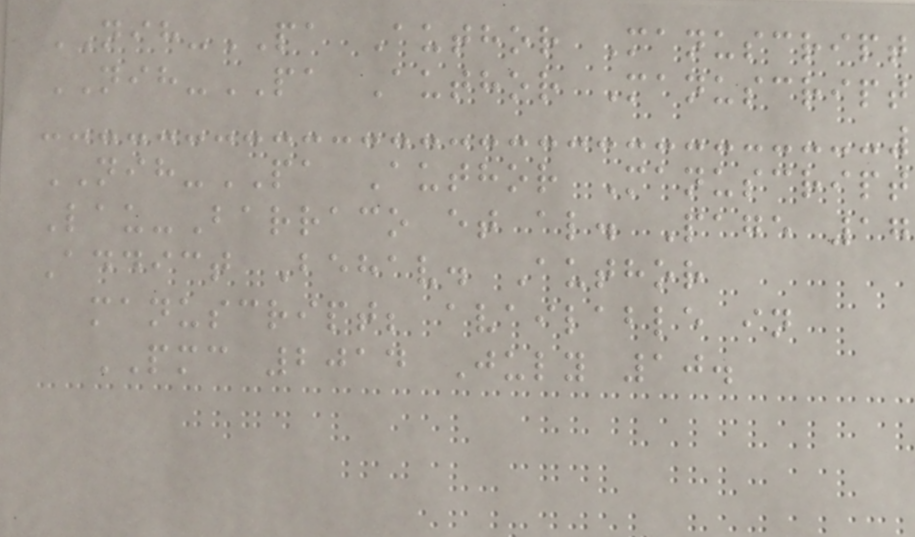NIH-PA Author Manuscript
NIH-PA Author Manuscript
NIH-PA Author Manuscript
Lau-Barraco et al. Page 17
Addict Behav. Author
manuscript; available in
PMC 2014 July 10.
